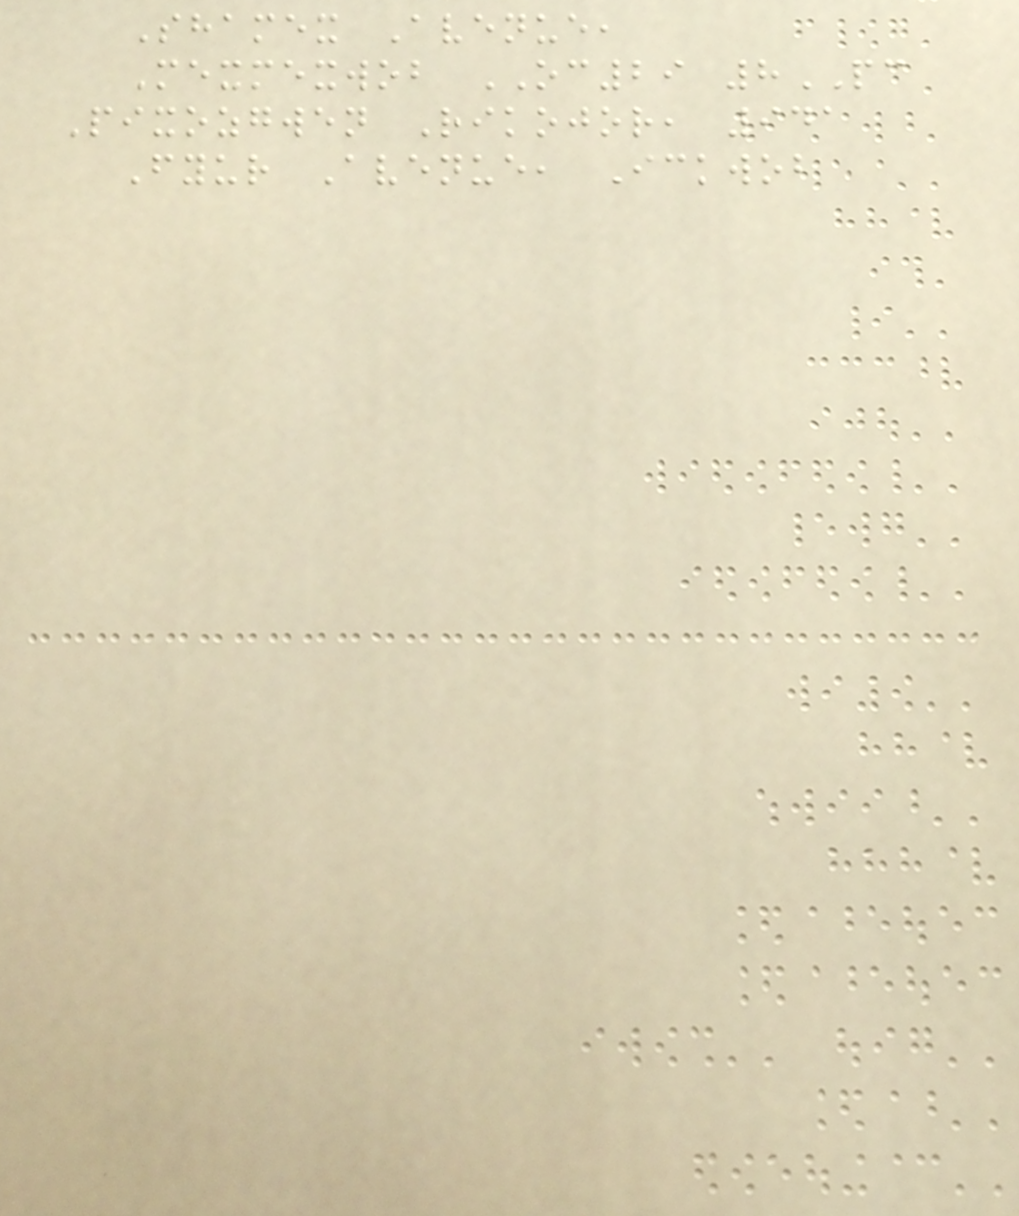Shamex Avenue,
Mexmexwob OC29 8PC
Pixozgwen Rikojor, 941
Fyur Avenue, Ickwob
